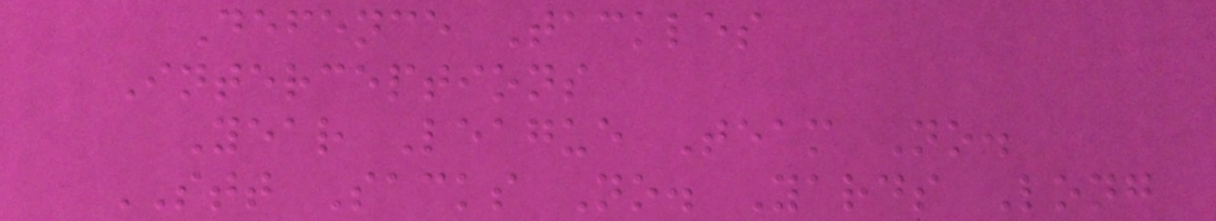Defence Tackles
Interceptions
Year League Team No.
STT Sacks No. Yards Long
